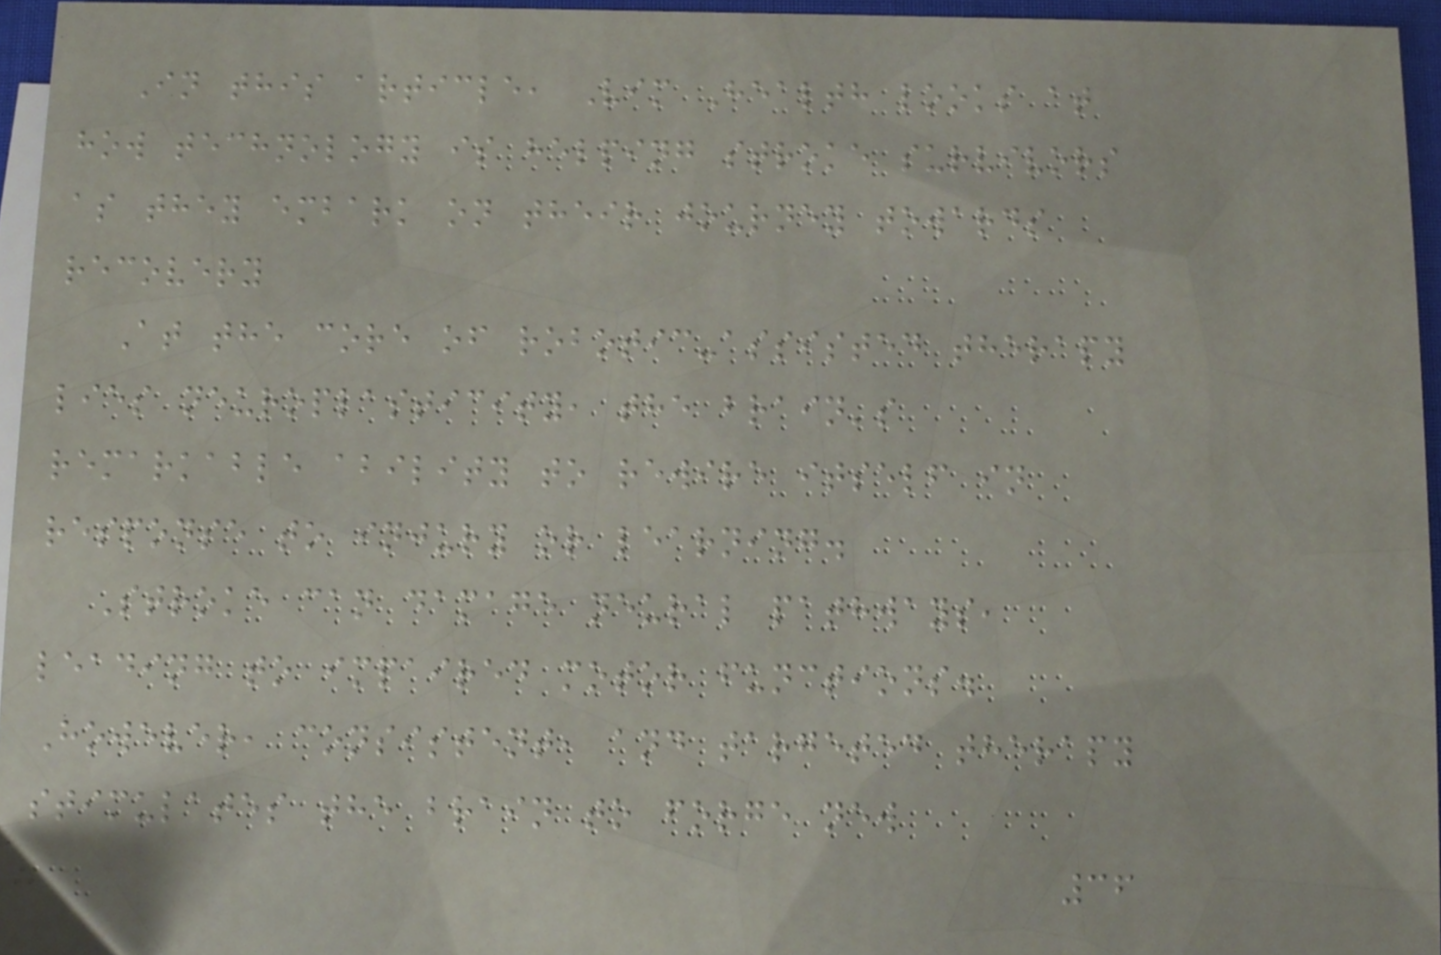In this article, Vim Health looks at
how technology is helping stroke survivors
as they embark on their journey towards
recovery
At the core of robotic-assisted therapy
lies neuroplasticity, the brain's
remarkable ability to rewire itself in
response to injury or learning.
Stroke can damage neural pathways,
leading to impaired motor functions.
However, consistent, and targeted therapy
stimulates the brain to forge new
36
